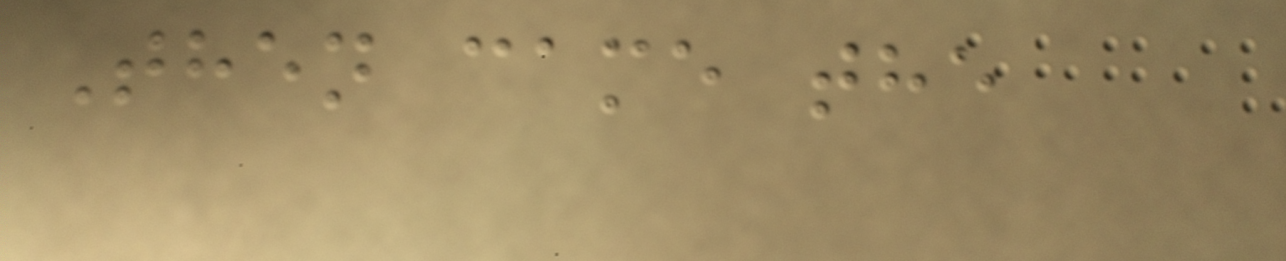Then came the
